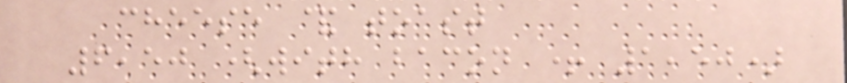cheese & toast
6,50 (with bacon + 1,50)
